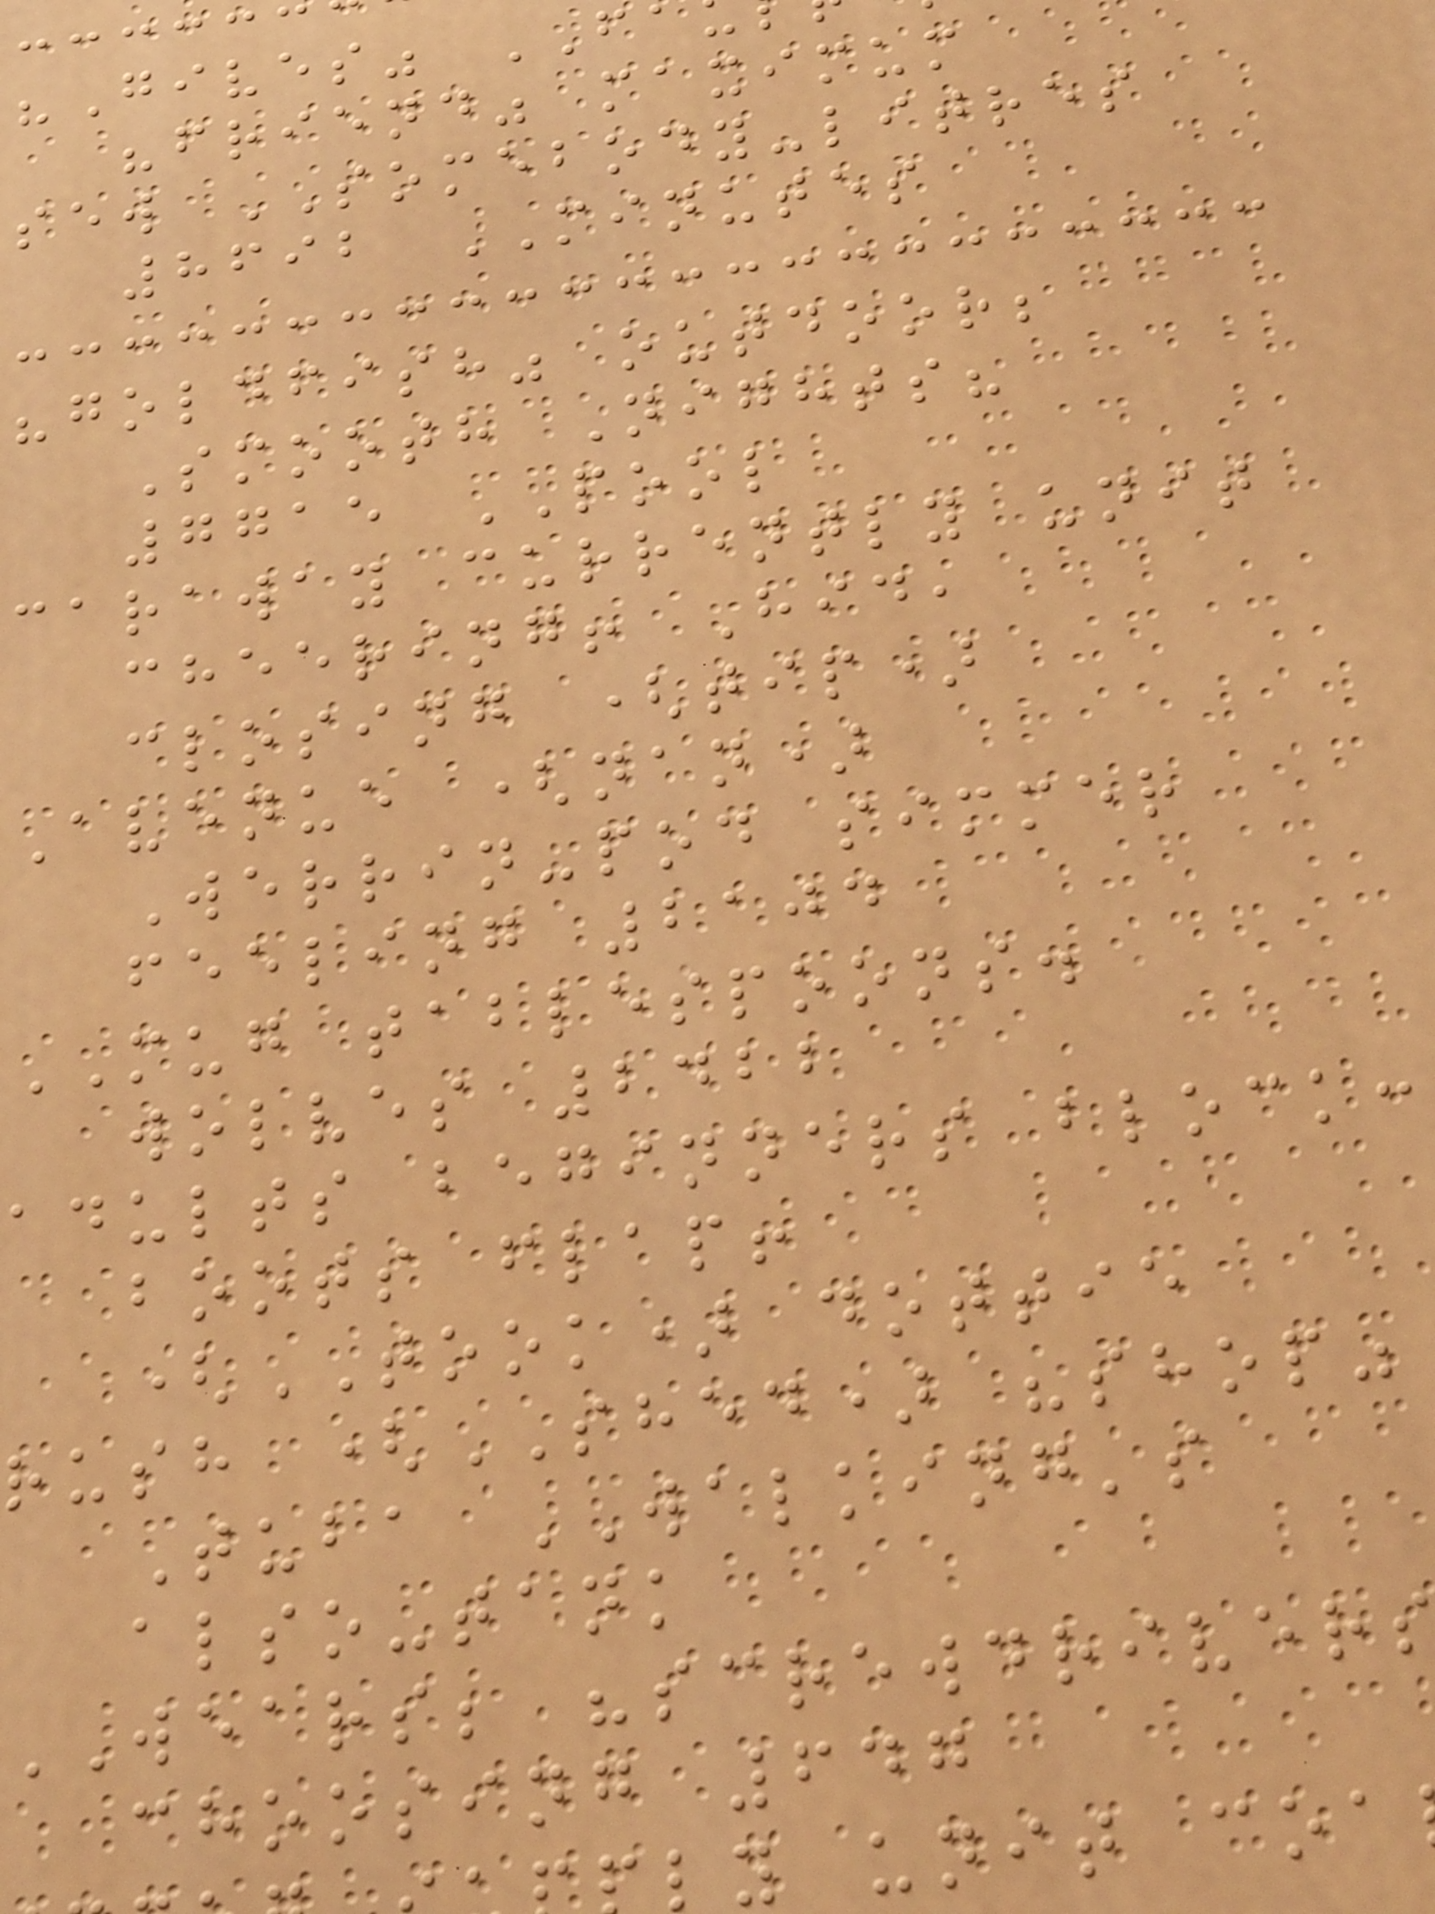"Gives"
"friend" maximum
sew SOMEBODY-litres
8692 MINUTES
"goldfish" outdoor;
Smooth Nights?
7715 POOL
caraway currently unit
cheering! Hid,
closing (tip)
Avenue (nan)
Werrin-pod simmer
feeling 2104
MUG tablespoons.
wolves 2422
adults beginners block:
boots flap!
(TOOK) dottie
rush (SHED) "shop"
Tuba WALKING's
also-tank
WEARS; "screwdriver
choosing 647
ly unit coa
